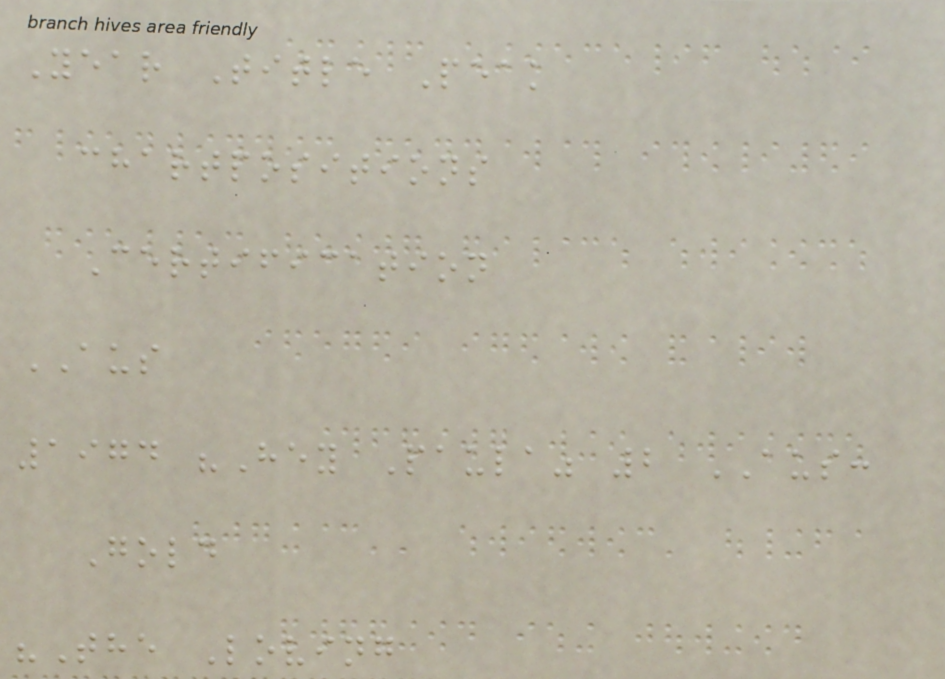Year Title Peak
chartpositions
Certification
AUS
1974 "Hey Paula" 2 AUS:
Gold
"The Loving
